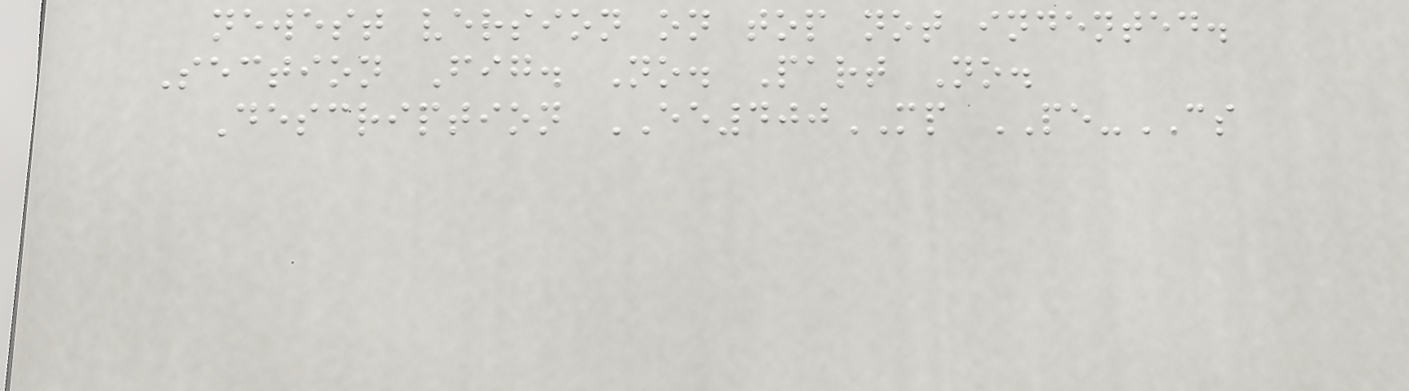newest version on top not indented.
Section Fig. No. Part No.
Description EE400MP PE-CS
